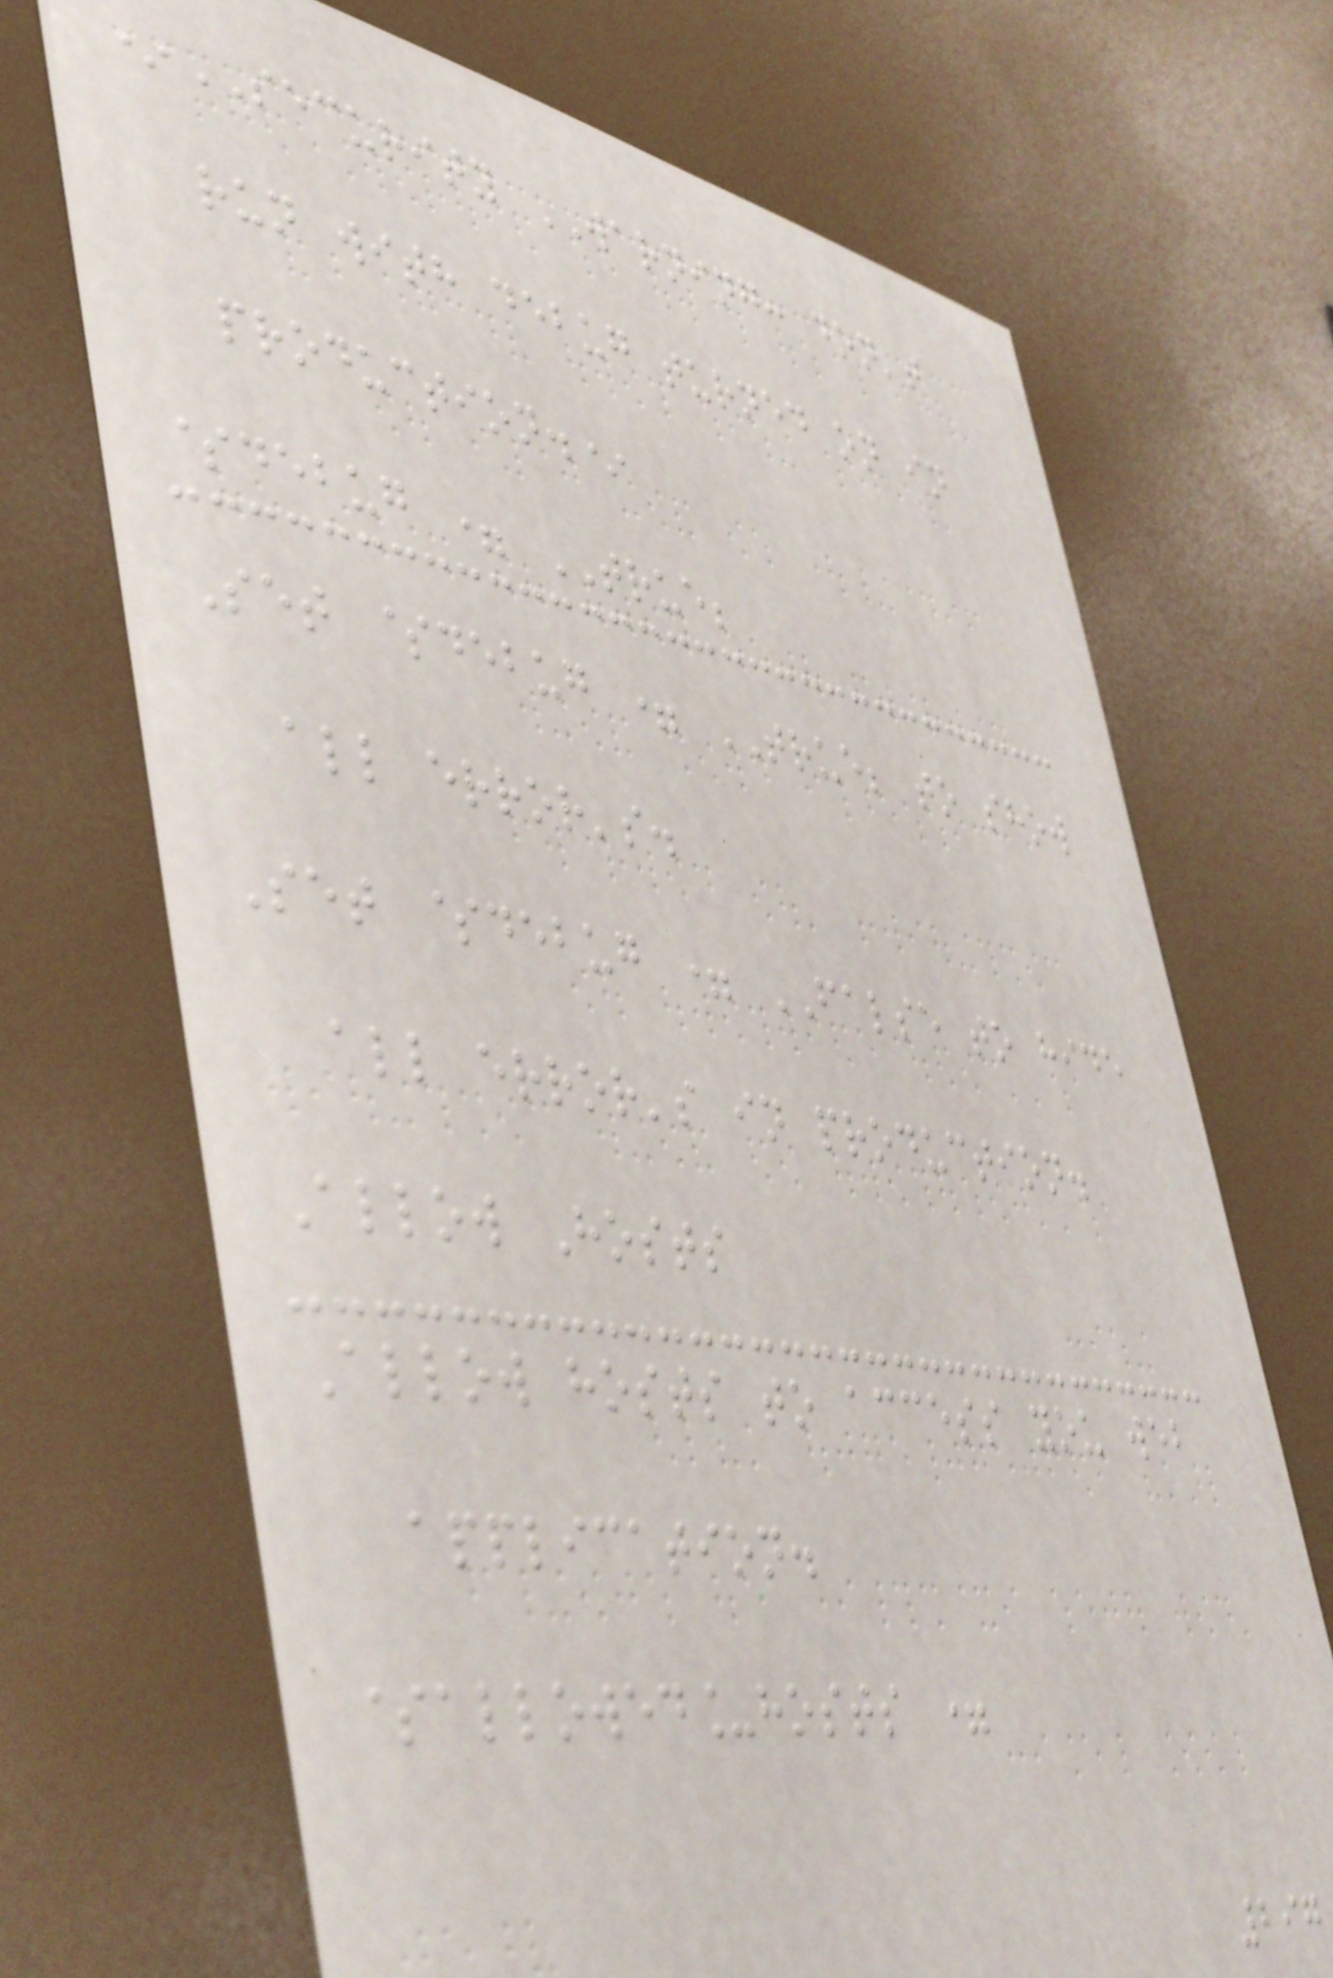*SECURITY WARNING: don't
run with debug turned on in
production.*
$debug = TRUE;
Set $debug = TRUE; to show
all error's.
Set $debug = FALSE to hide
all error's in production.
Allow Hosts
Allow hosts to access you web
application.
$allowed_hosts =
297
